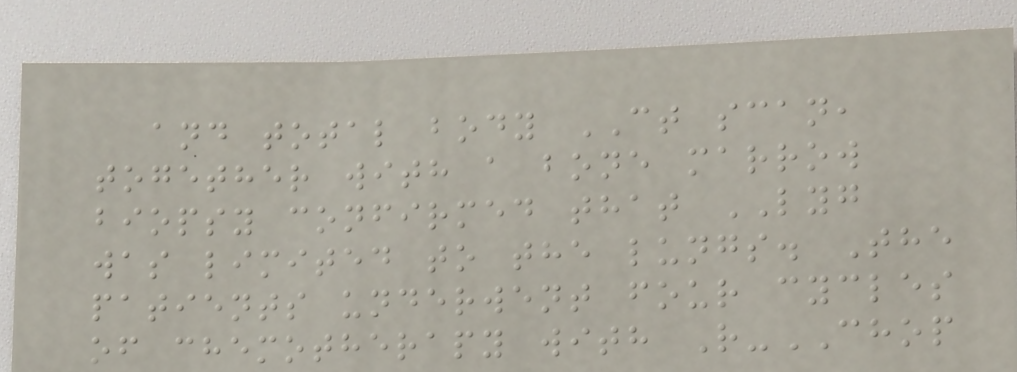and total body CT scan,
together with a bone marrow
biopsy confirmed that LYG
was limited to the lungs. The
patients underwent four cycles
of chemotherapy with R-CHOP
